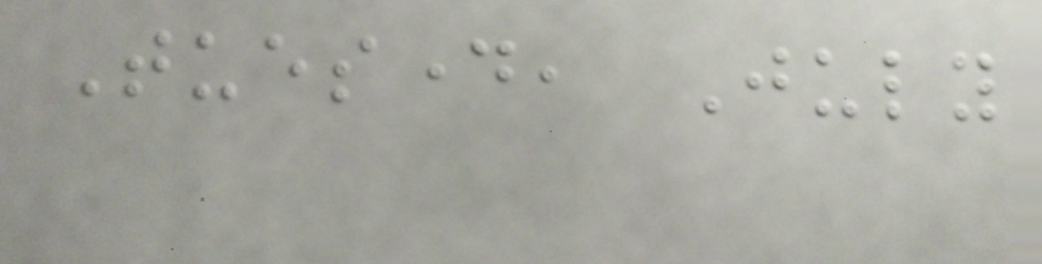Tuesday, July
